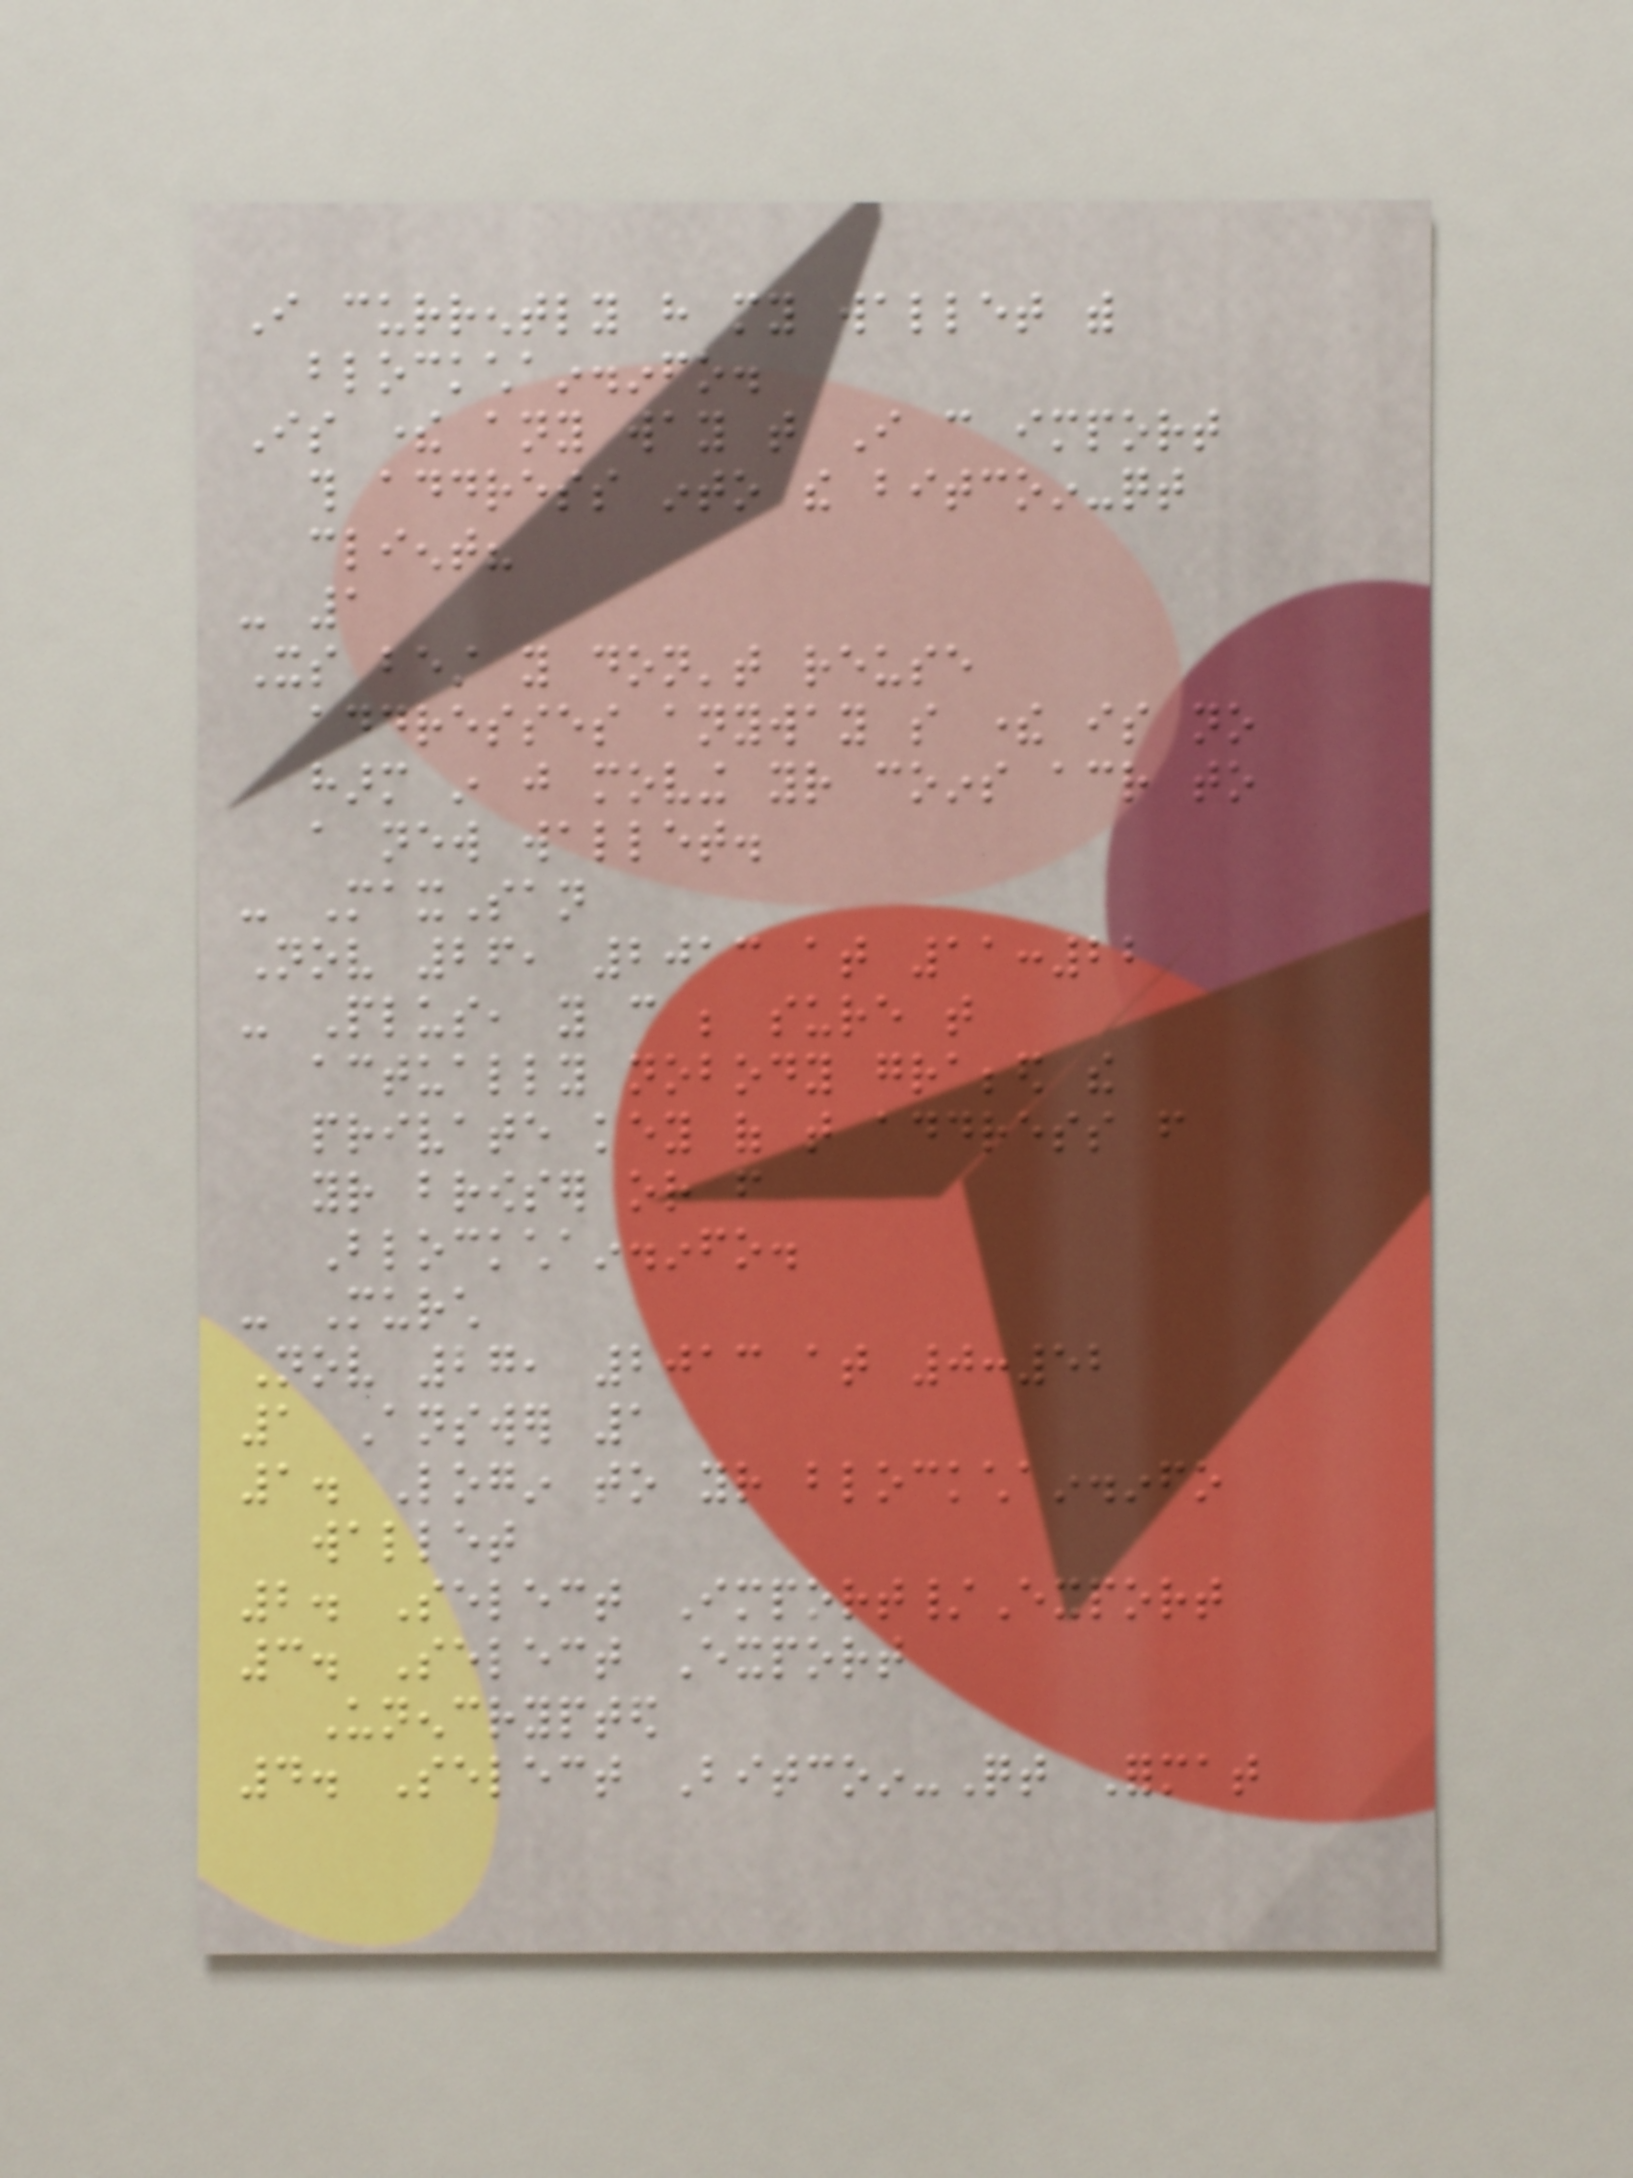I currently have my wallet with
blockchain.info.
Is there any way that I can import
this address into the bitcoin-qt
client?
- 1
Its best you don't reuse
addresses anyway so there is no
harm in just moving your coins across to
a new wallet.
- MaxSan
Nov 26, 2013 at 11:22
- Plus, you can be sure that
actually nobody grabbed the
private key of that address from
your browser or from
Blockchain.info.
- Murch
Nov 27, 2013 at 0:52
1 Answer 1
1. Login to your blockchain.info
wallet
2. Select Import/Export
3. Select Export
Unencrypted
4. Select Bitcoin-Qt Format
